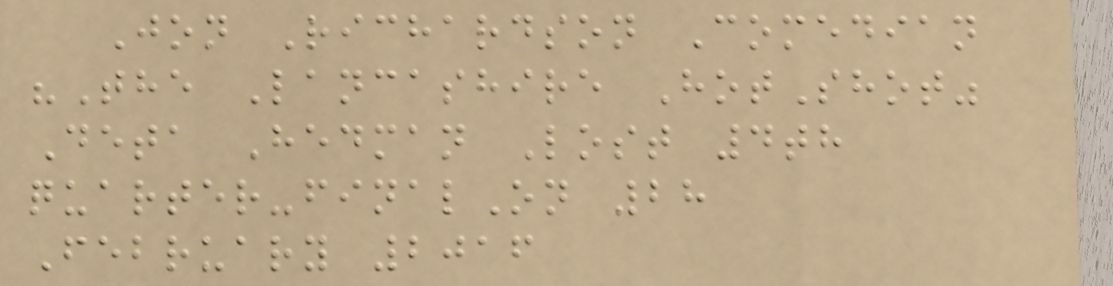Jon Richardson Comedian
"The Lancashire HotShot"
Deta Hedman Lost 4th
quarter-finalOn 28
February 2016
